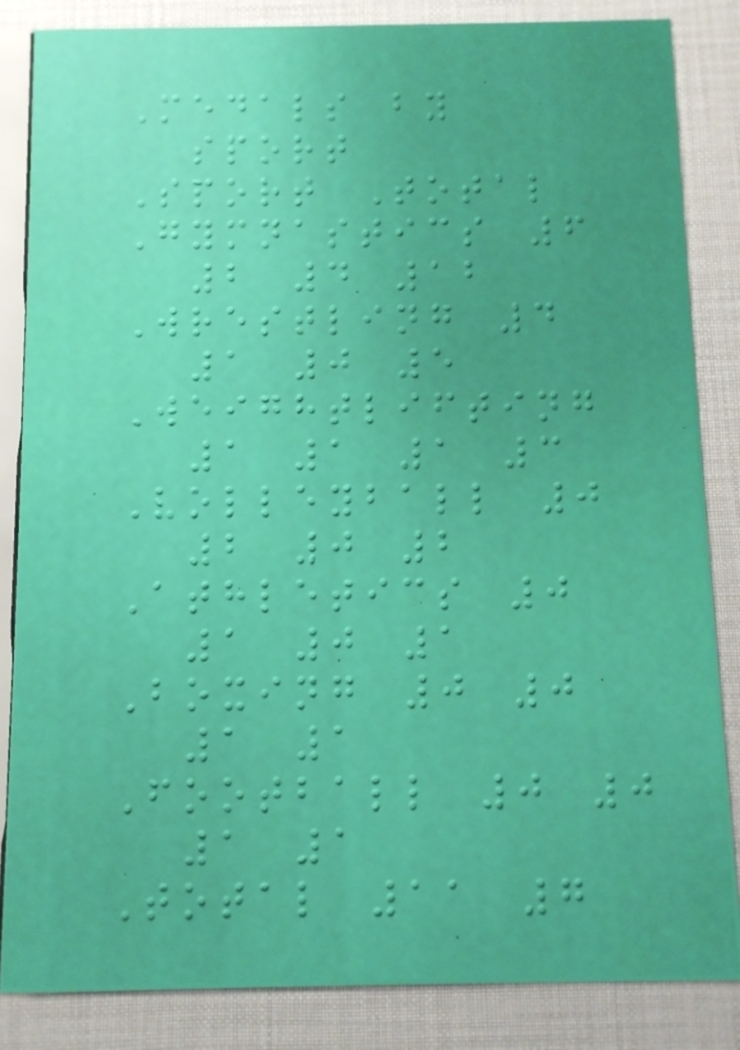Medals by
sport
Sport Total
Gymnastics 6
2 4 12
Wrestling 4
1 0 5
Weightlifting
1 1 1 3
Volleyball 0
2 0 2
Athletics 0
1 0 1
Boxing 0 0
1 1
Football 0 0
1 1
Total 11 7
